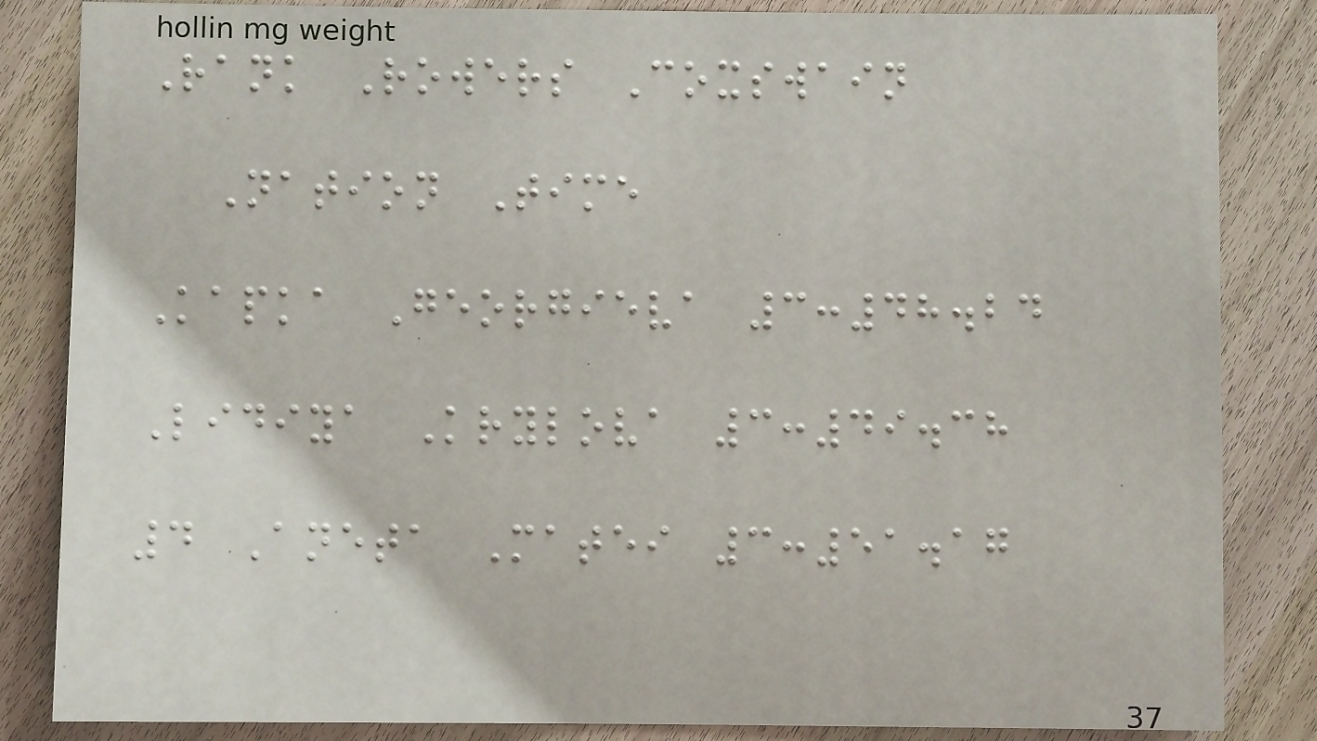Rank Rowers Coxswain
Nation Time
Kapka Georgieva 3:48.24
Lidiya Krylova 3:49.38
4 Aneta Matei 3:51.17
